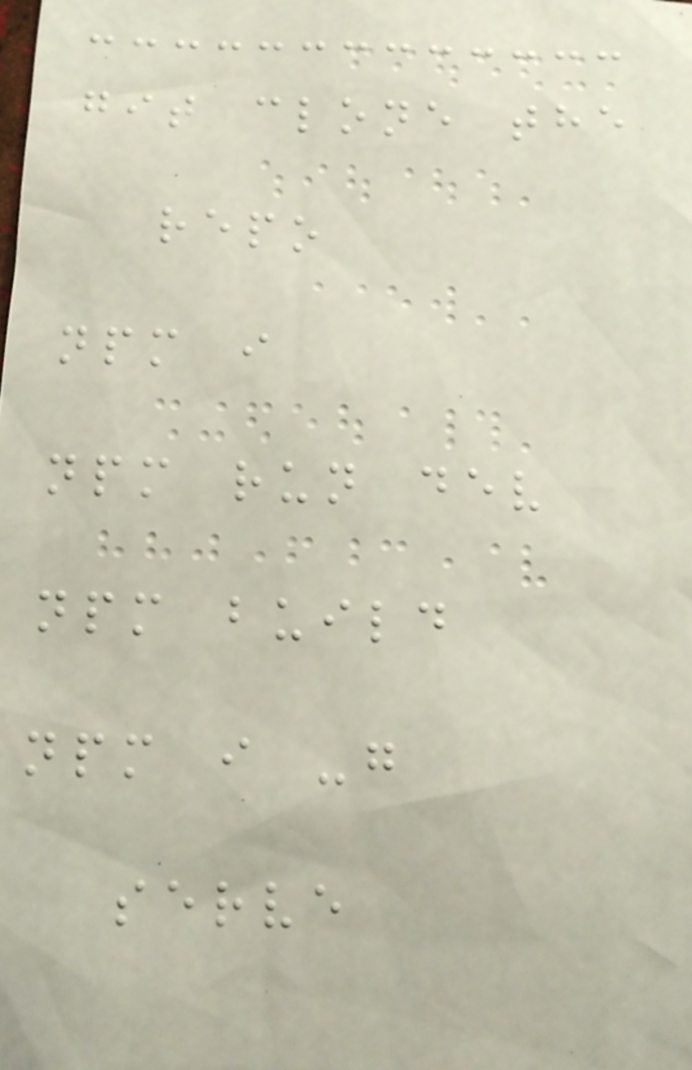git clone the
repo
npm i
npm run dev
npm build
npm i -g
serve
